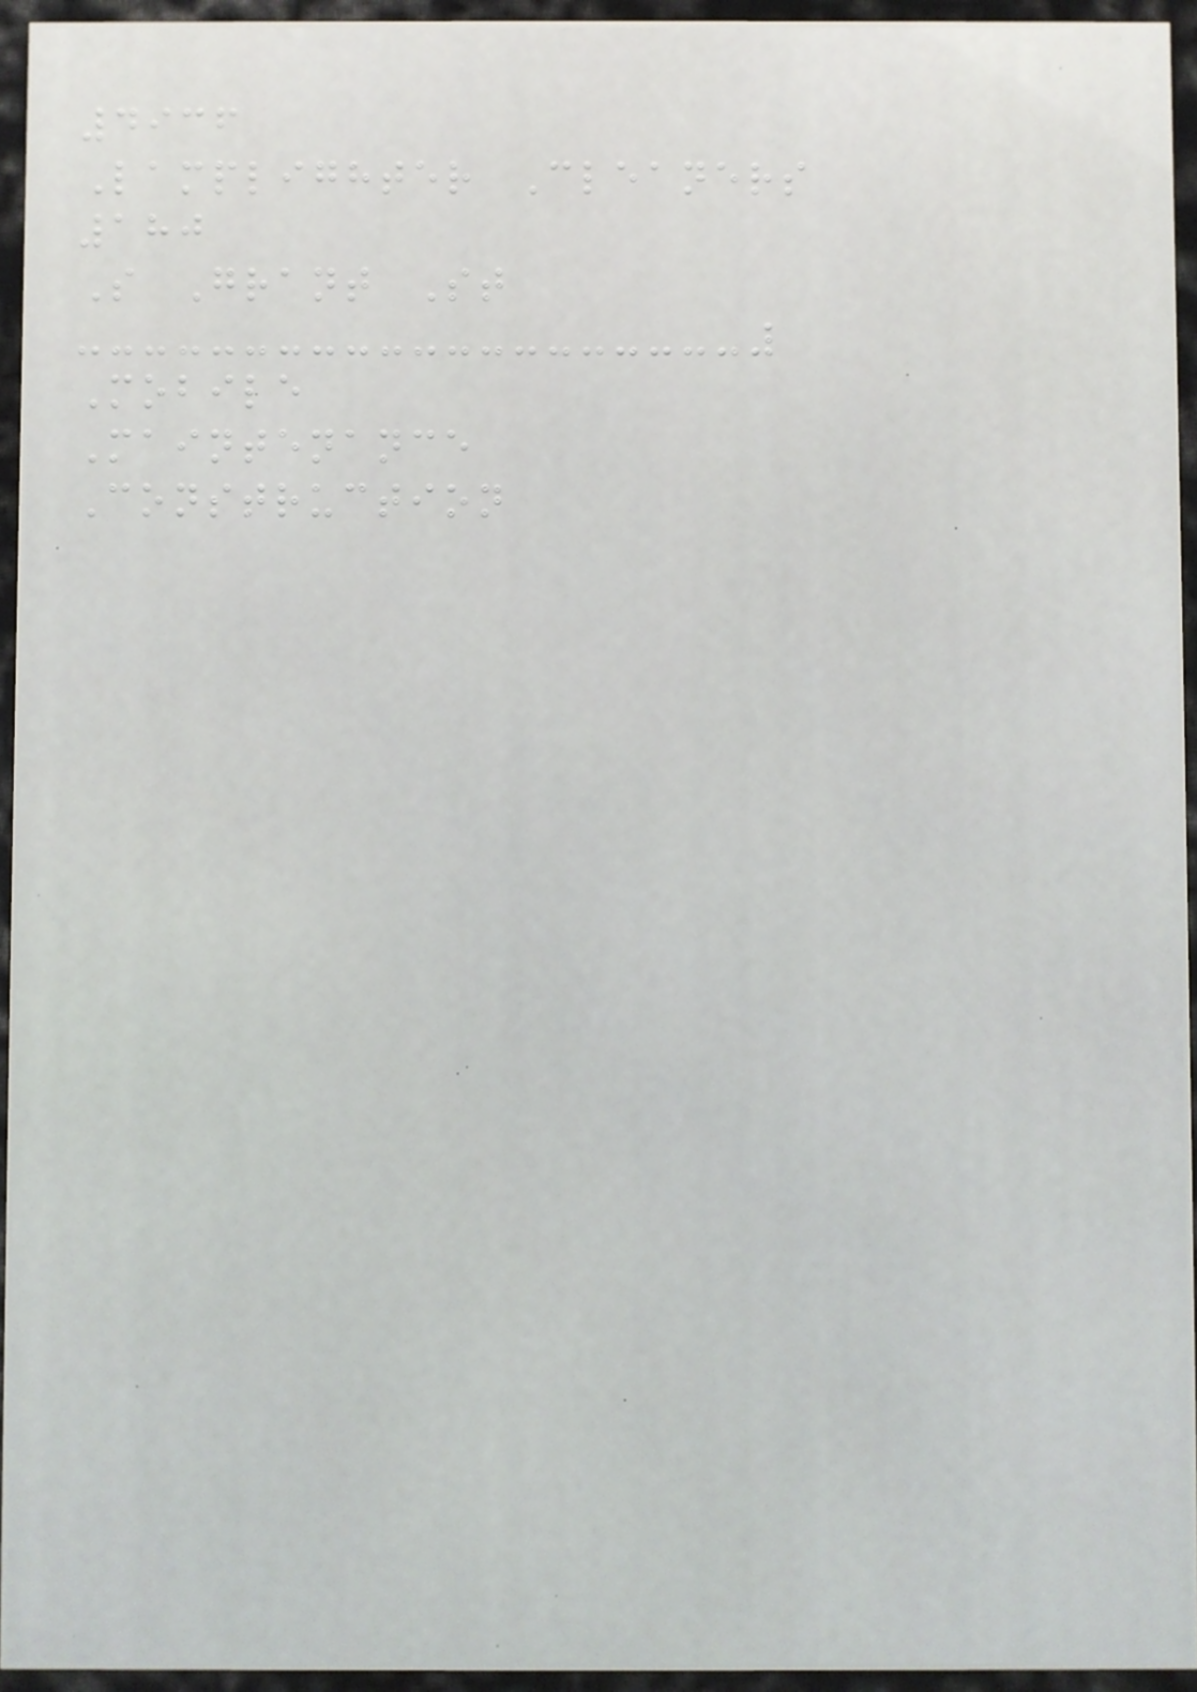4936
Lamplighter Cleaners
180
S Grant St
Mobile
Maintenance
Construction
